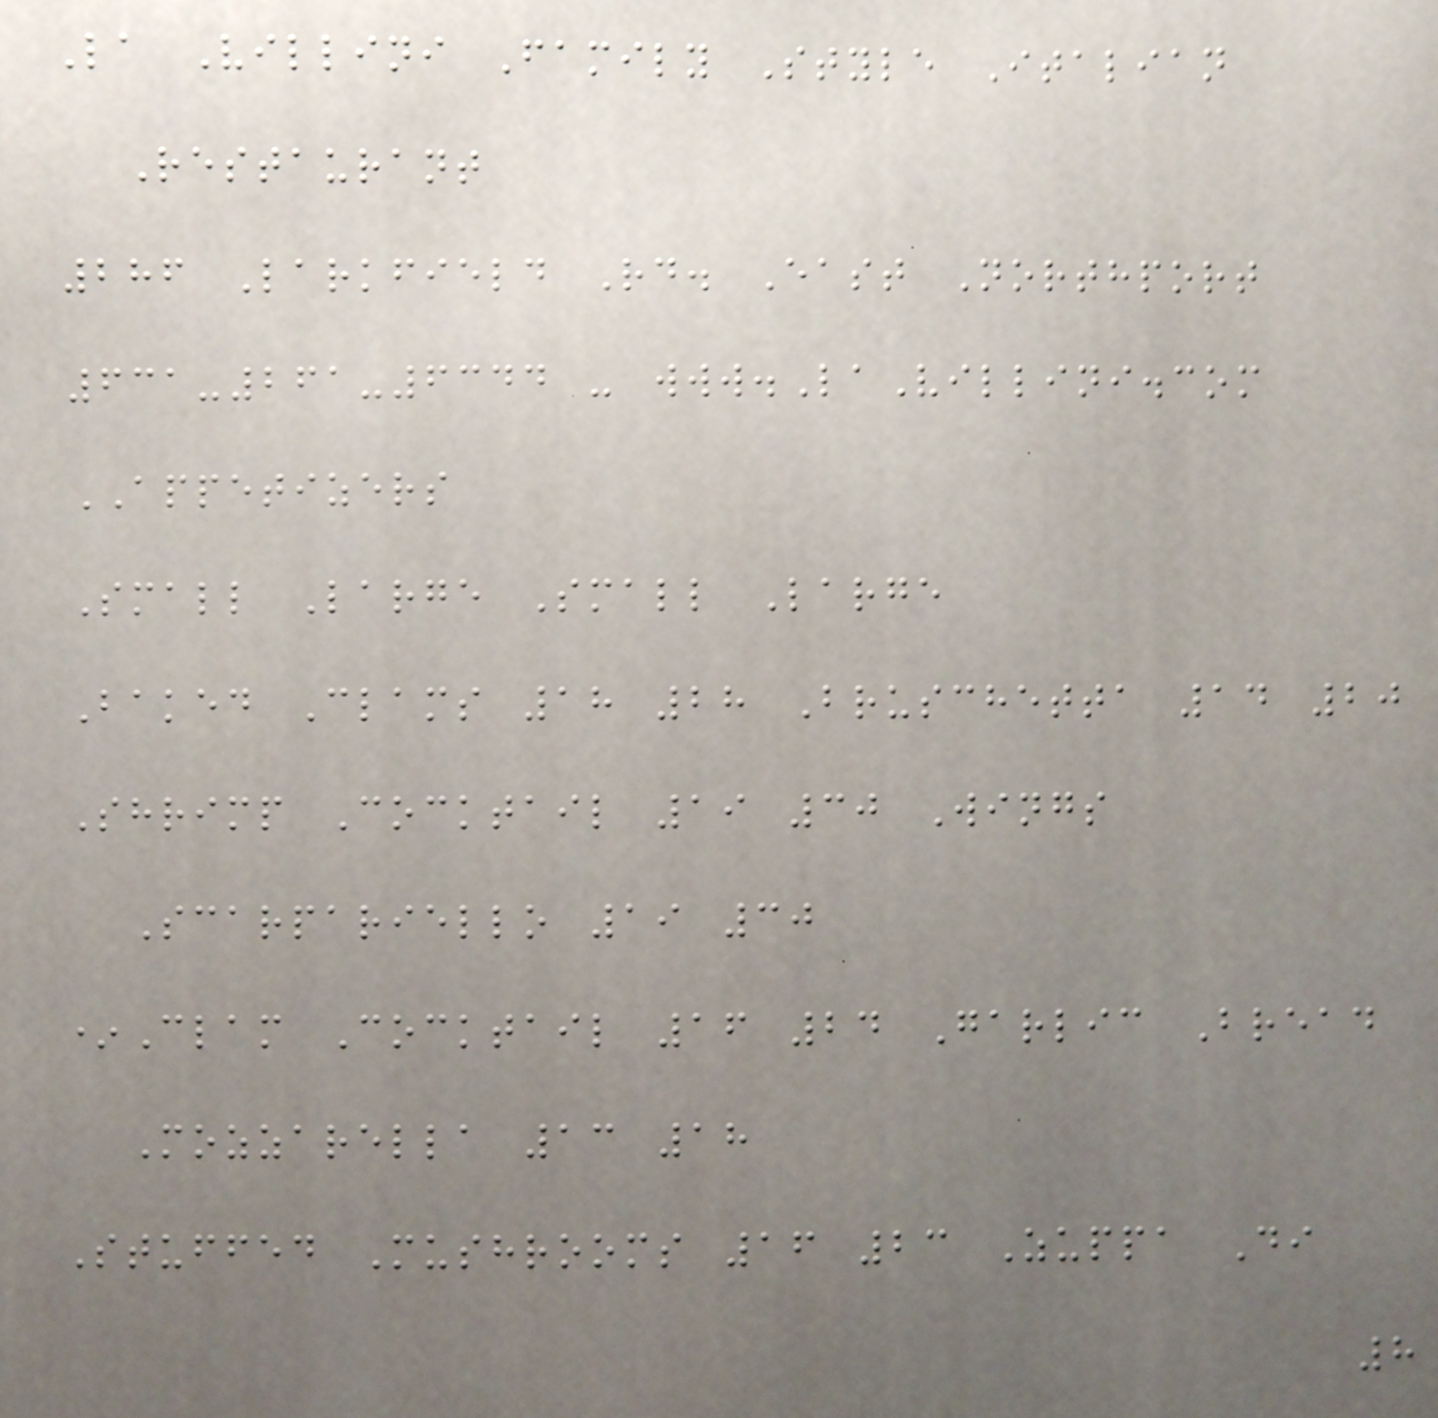La Villini Family Style Italian
Restaurant
286 Larkfield Rd. East Northport
631-261-6344 - www.LaVillini.com
APPETIZERS
Small Large Small Large
Baked Clams 18 28 Bruschetta 14 20
Shrimp Cocktail 19 30 Wings
Scarpariello 19 30
*Clam Cocktail 16 24 Garlic Bread
Mozzarella 13 18
Stuffed Mushrooms 16 23 Zuppa Di
8
